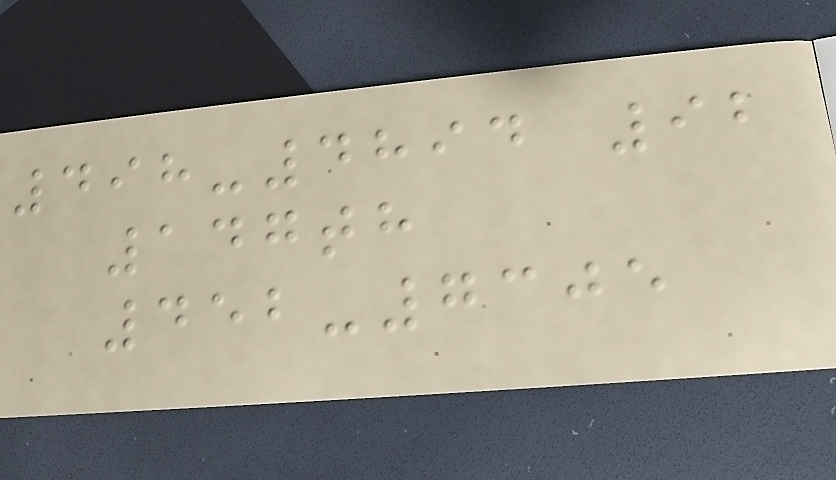498-4894 92
147th
452-7305
